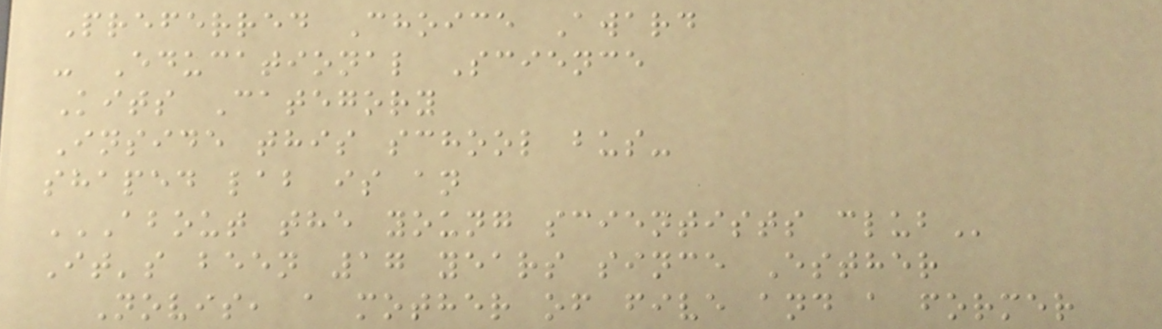Preferred Choice Award
- Educational Science
Kits Category
Inside this school bus-
shaped lab is an
ABOUT THE YOUNG SCIENTISTS CLUB
It's been 17 years since Esther
Novis, a mother of five and a former
